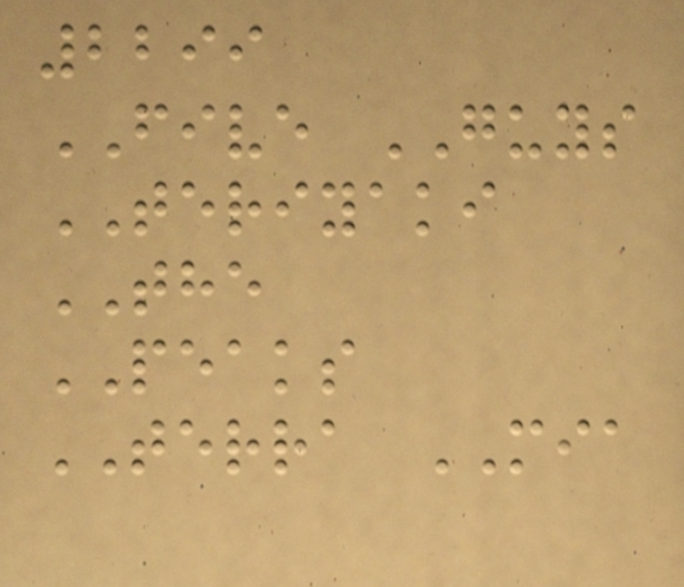2299
FIVE GUYS
TERIYAKI
THE
PEAKS
TERRA MIA
